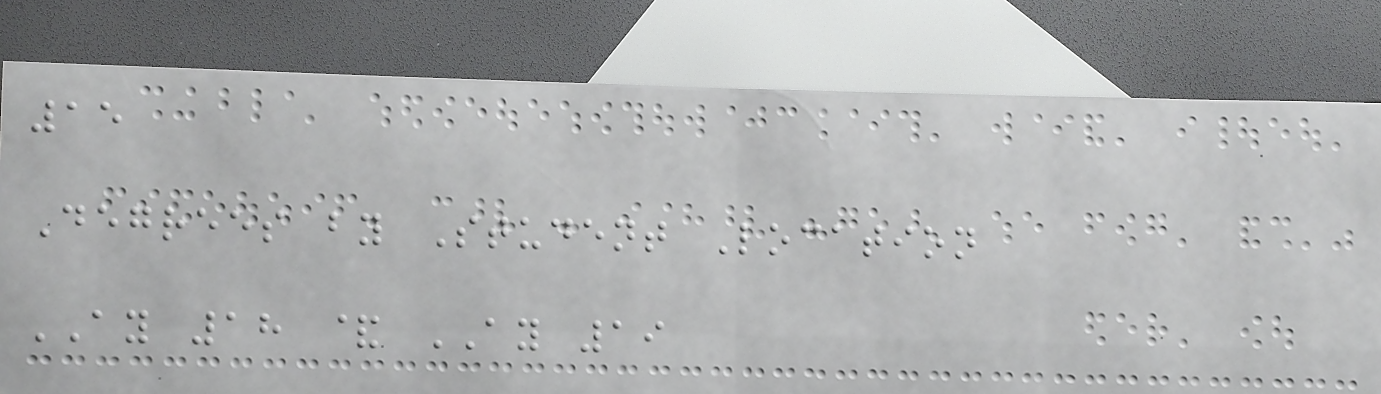15
Degrees by Student Location
AY 18 & AY 19
